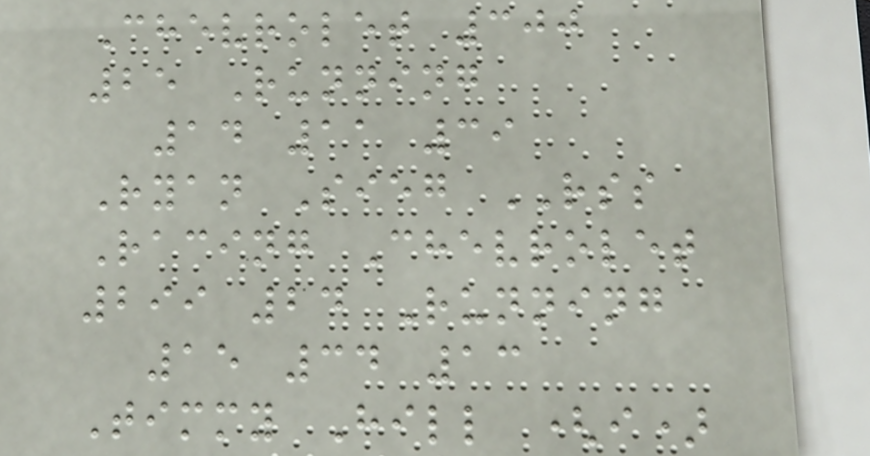Chevrolet 300
25 Running
14 11 39
Ryan Sieg RSS
Racing Chevrolet
299 24 Running
15 34 13
Timmy Hill (i)
